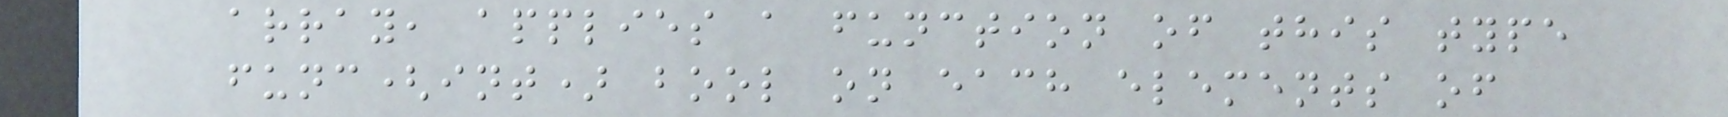array, applies a function of this type
func(int) bool on each elements of
